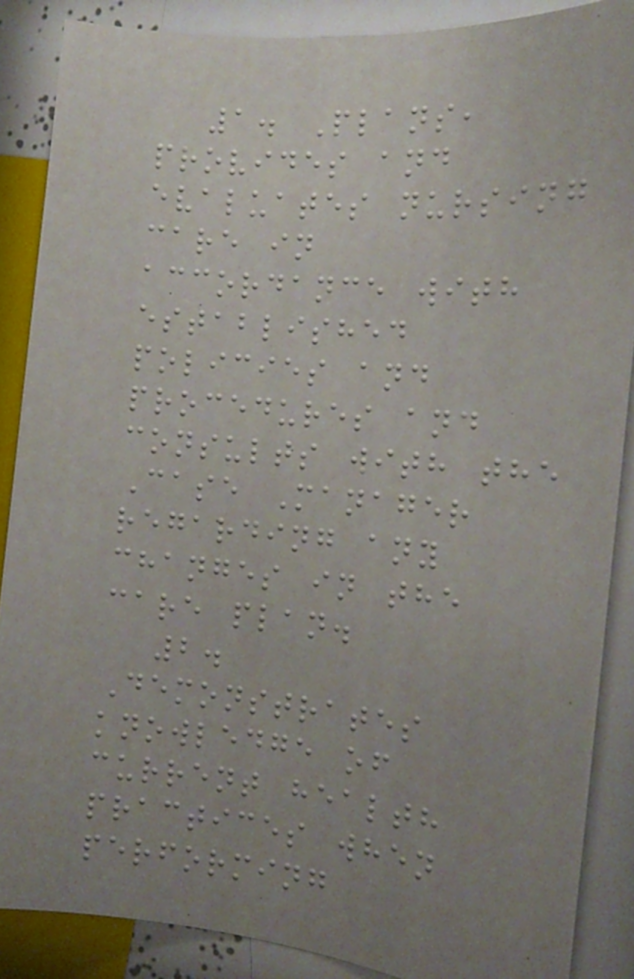1. Plans,
provides and
evaluates nursing
care in
accordance with
established
policies and
procedures and
consults with the
Case Manager
regarding any
changes in the
care plan.
2.
Demonstrates
knowledge of
current health
practices when
performing
